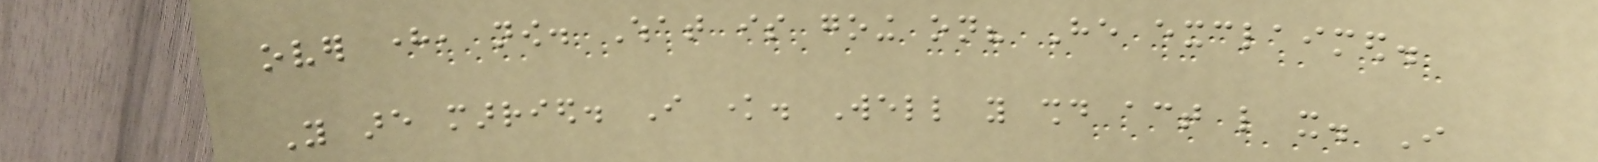over here, now. What is going on? He exclaimed.
You are married. I know. Well you should act like it. I
